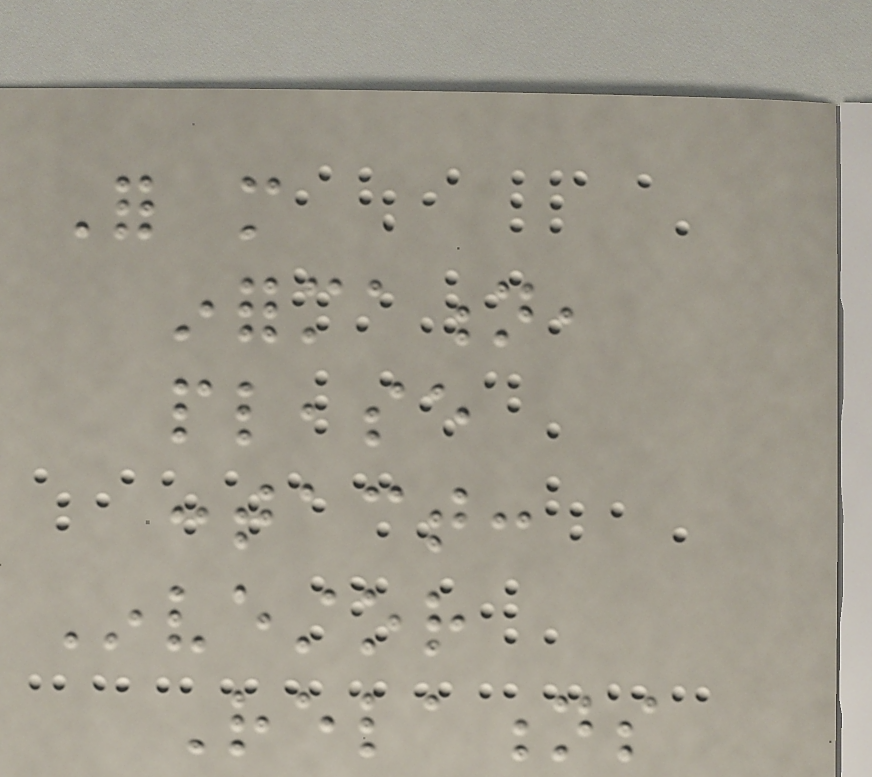For more
information,
please
contact:
Investor
Relations
